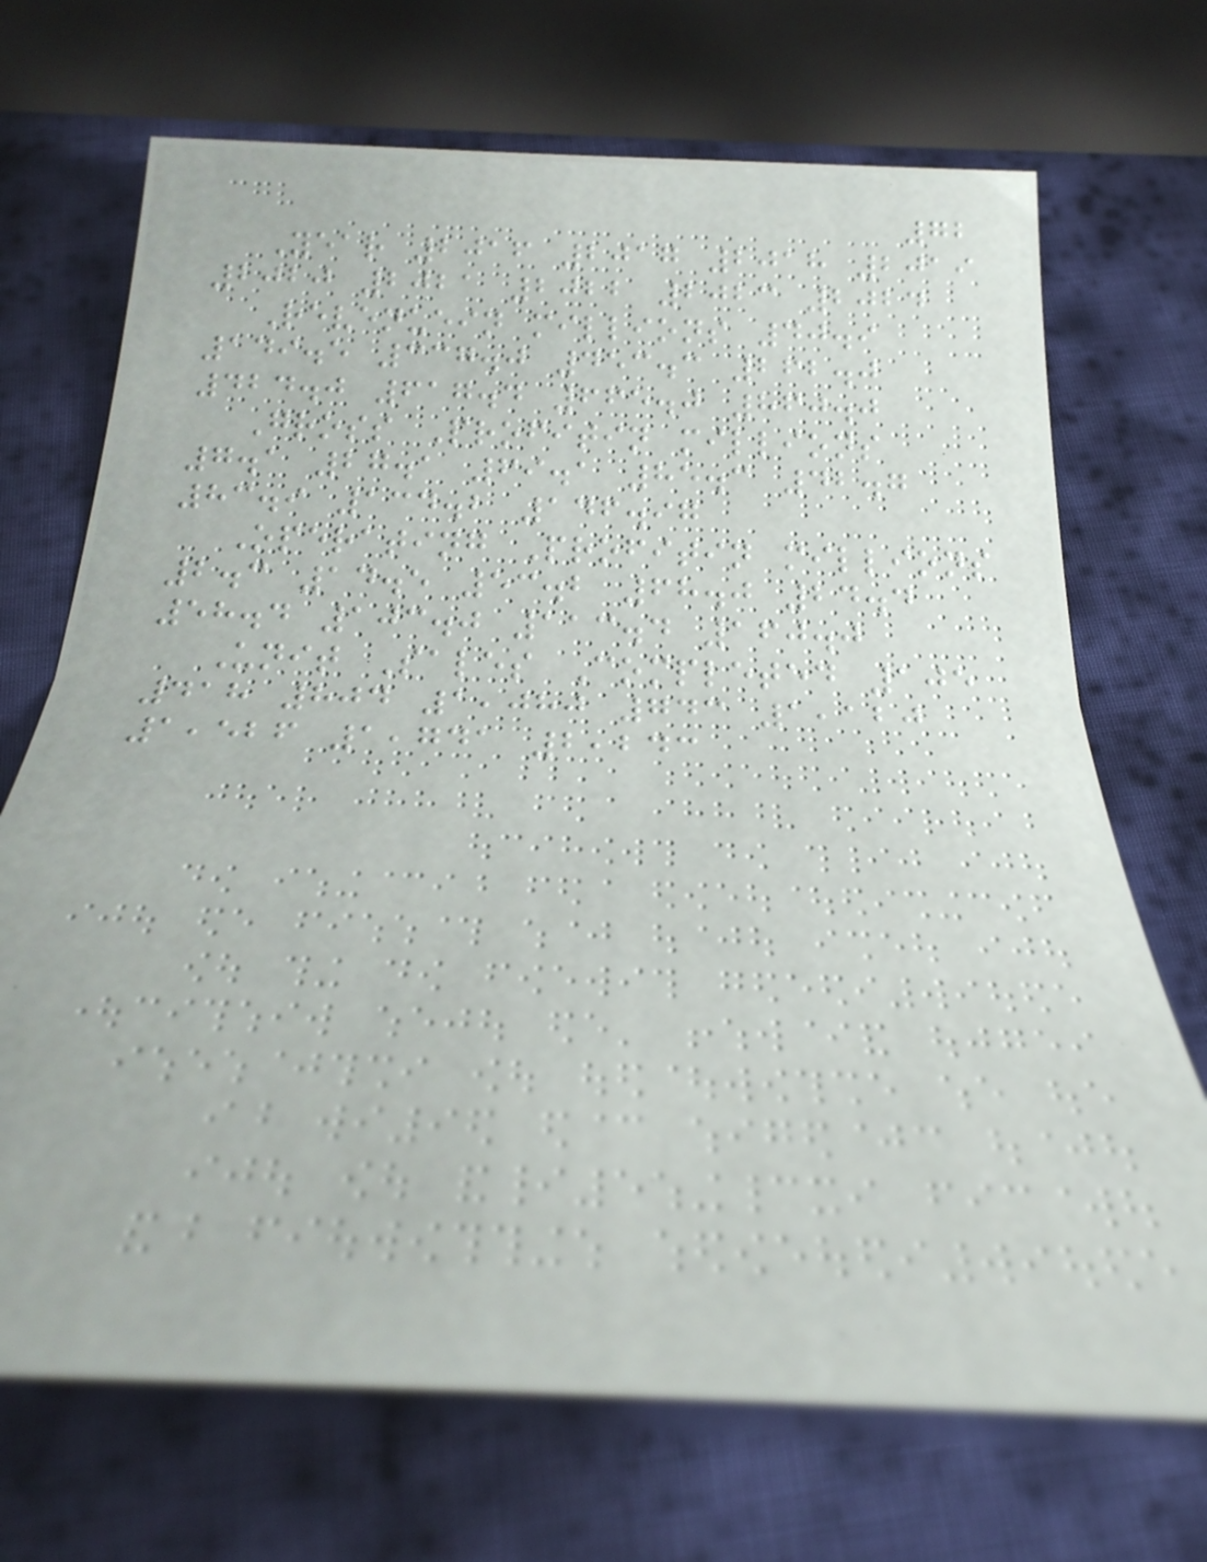72
Year 2016 2017 2018 2019
2020 2021 2022 2023 2024
Revenuein millions 40.9
149.5 337.0 453.3 262.0
424.0 617.4 665.0 860.0
Gross Profitin millions
7.1 27.1 69.1 85.3 42.7
83.9 134.2 146.97
Operating Profitin millions
2.3 14.5 53.2 68.0 24.4
58.4 103.0 113.4 160.0
Unit Sales Completed 105
418 804 1,080 743 1,120
1,526 1,741 2,243
